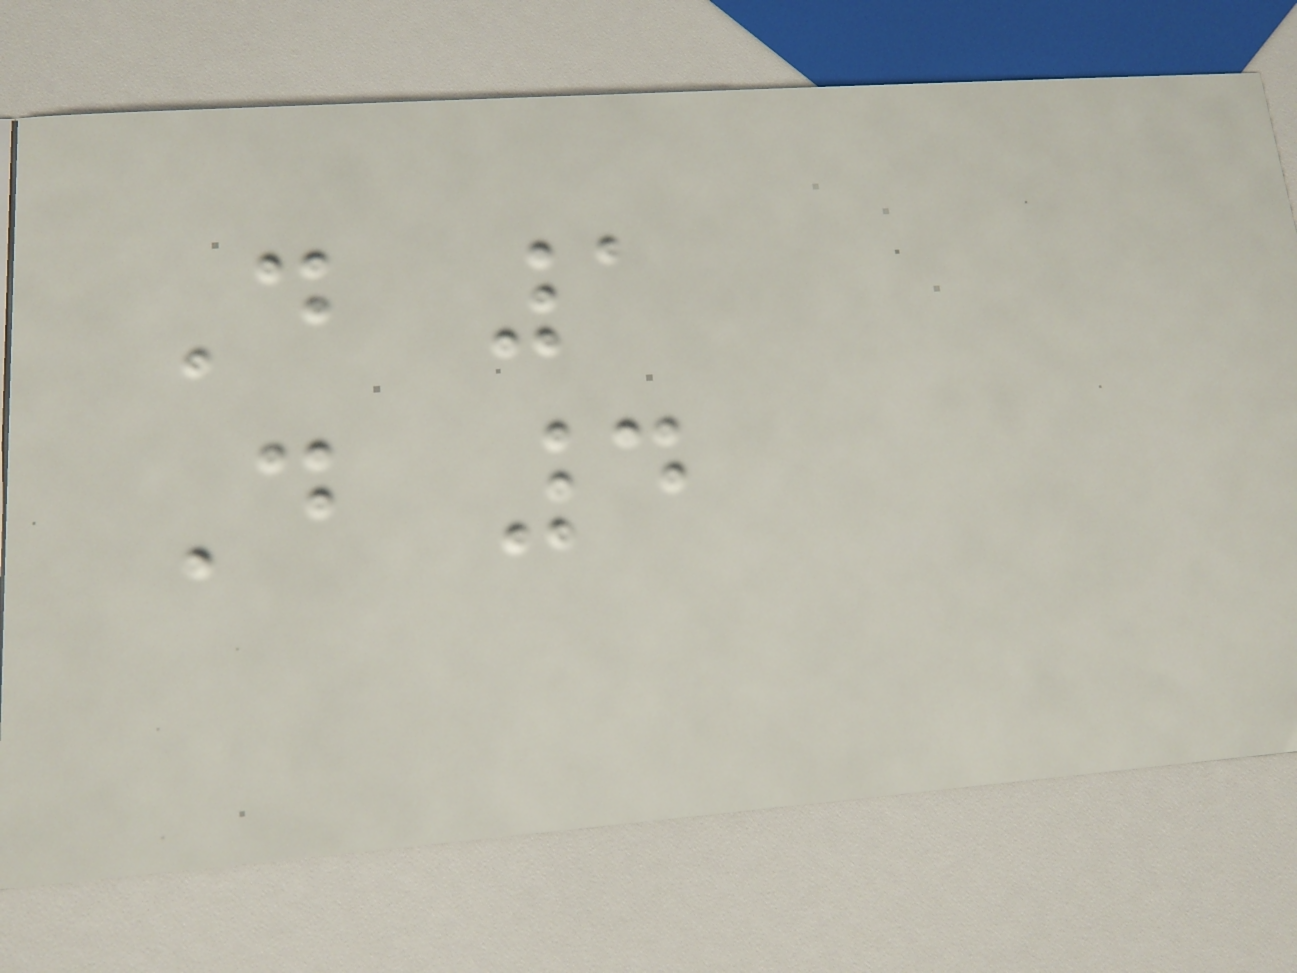D 1
D 4
